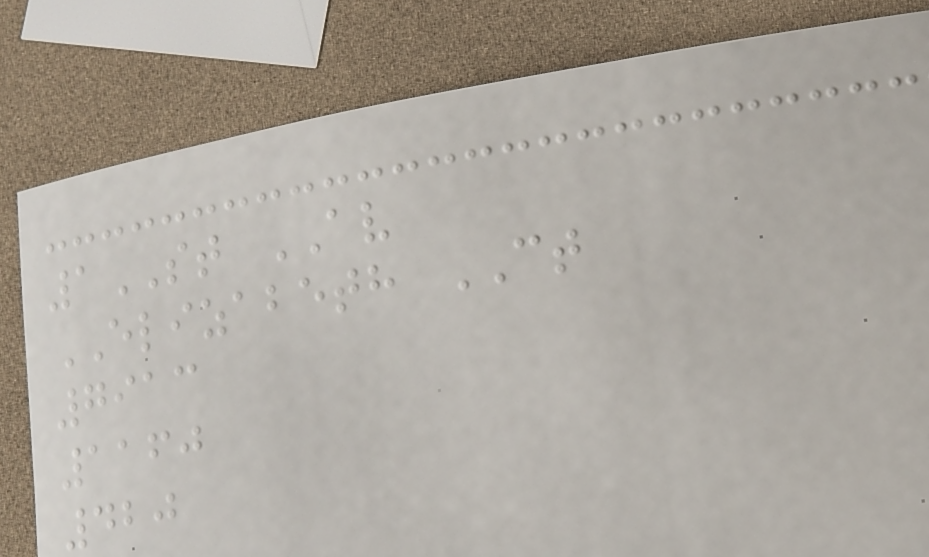1ST AV
ELIZABETH CT
7913
1160
420
